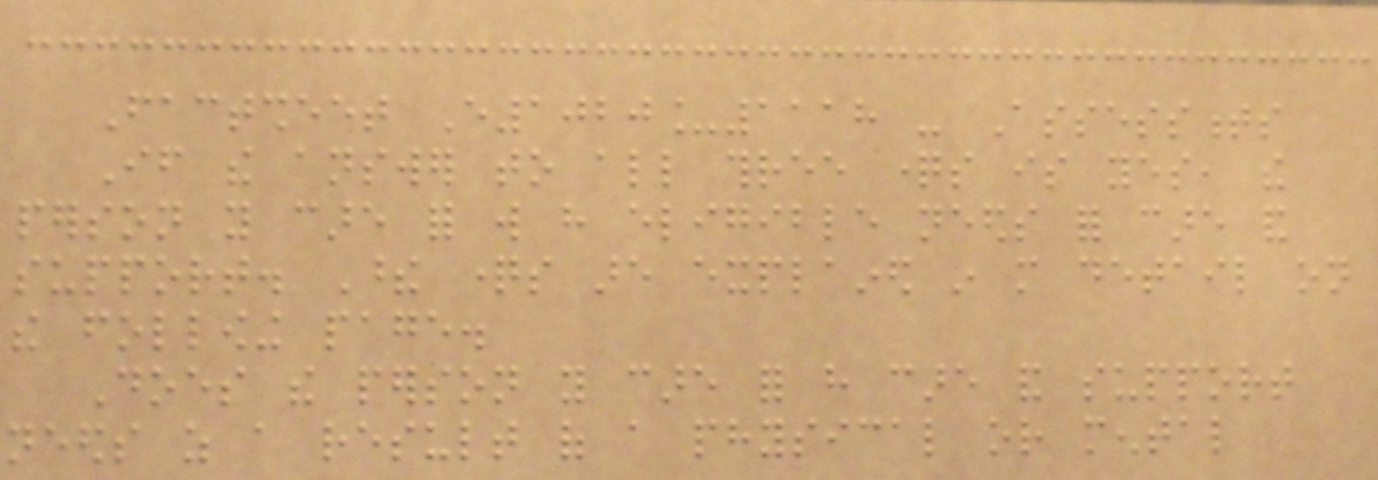Factsheet E1020_1118 - Assessments
If the answer to all three questions is yes, the
person you care for will have eligible needs for care and
support. These questions are explained in more detail on
the following page.
Does the person you care for have care and support
needs as a result of a physical or mental
